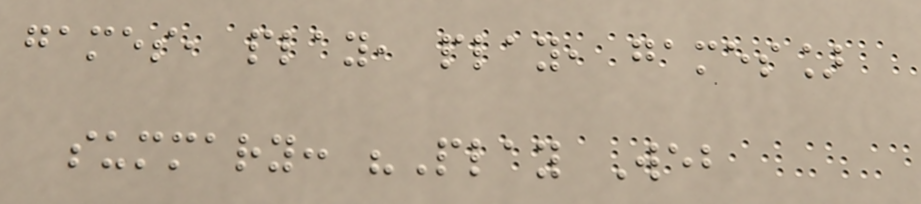games, play, play, games]
summary: "Play Web
